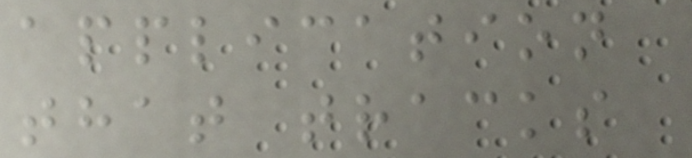application
that tracks
